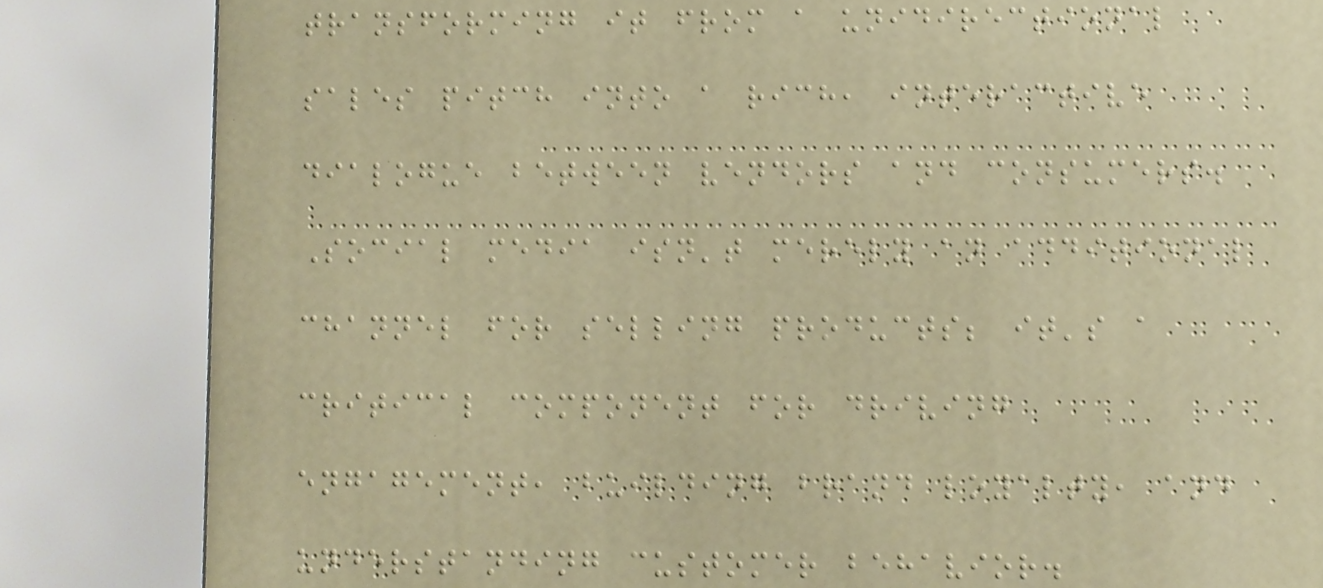transforming it from a unidirectional
sales pitch into a rich, interactive
dialogue between vendors and consumers.
Social media isn't merely an additional
channel for selling products; it's a
critical component for driving
engagement, building brand loyalty, and
understanding customer behavior.
